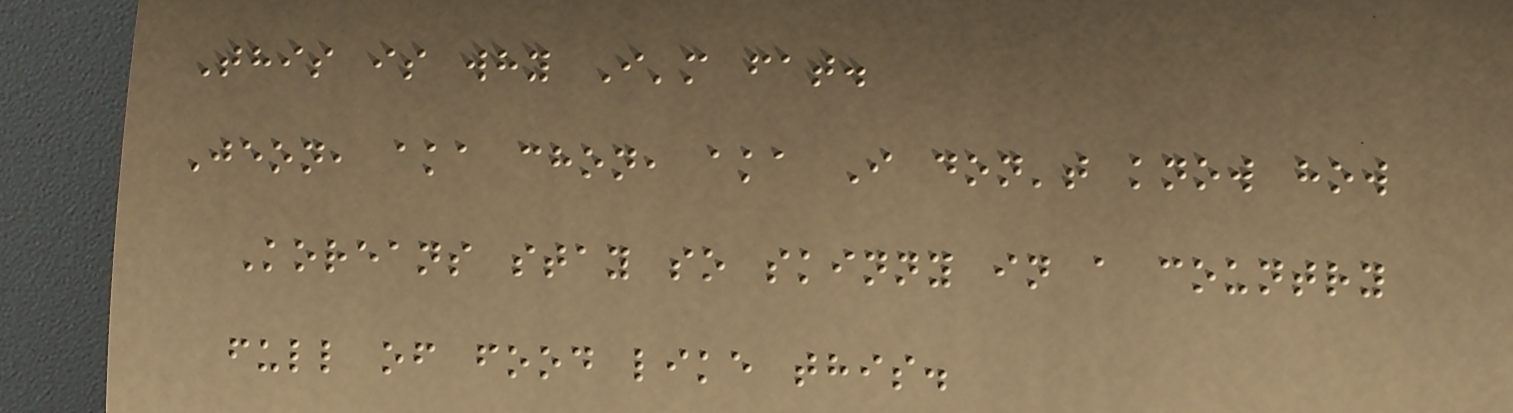This is why I'm fat.
Jeon, aka chon, aka I don't know how
Koreans stay so skinny in a country
full of food like this.
